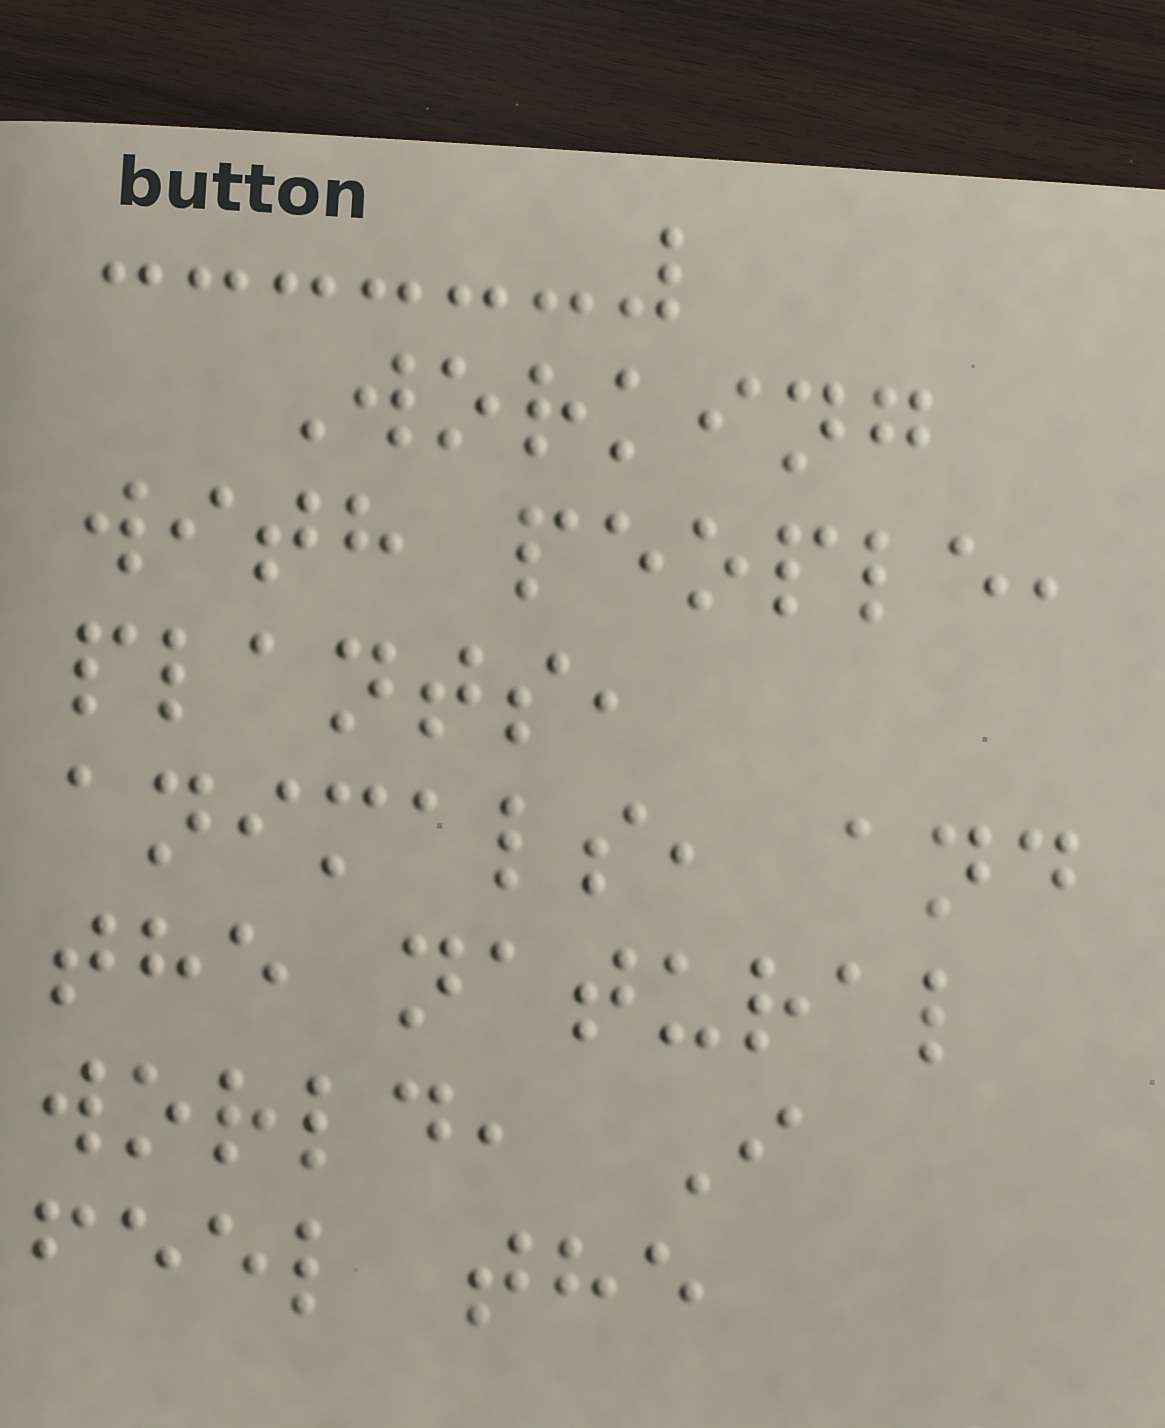Working
with people,
plants,
animals, and
the natural
world, I
feel the
